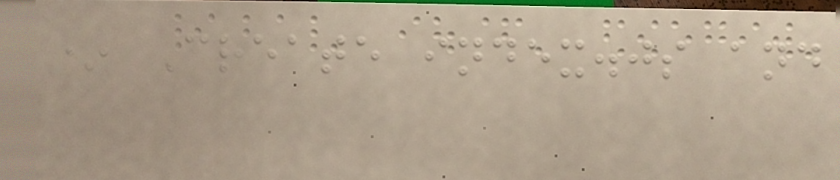* Create index.js and
